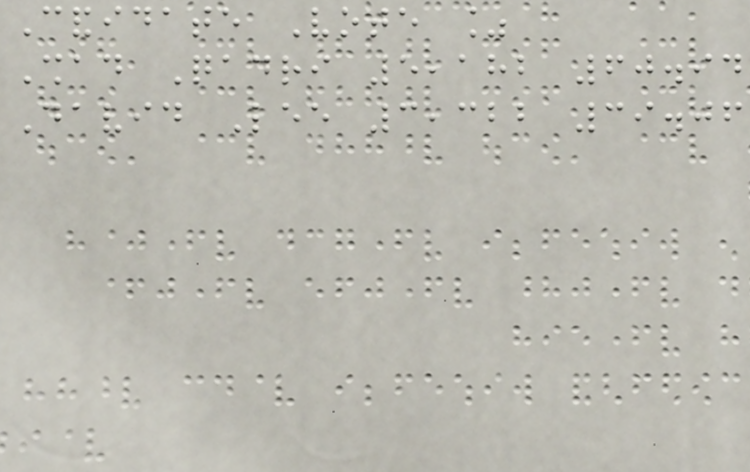Candidate Vote %
Shad Qadri 5,182 60.94
David Lee 3,322 39.06
